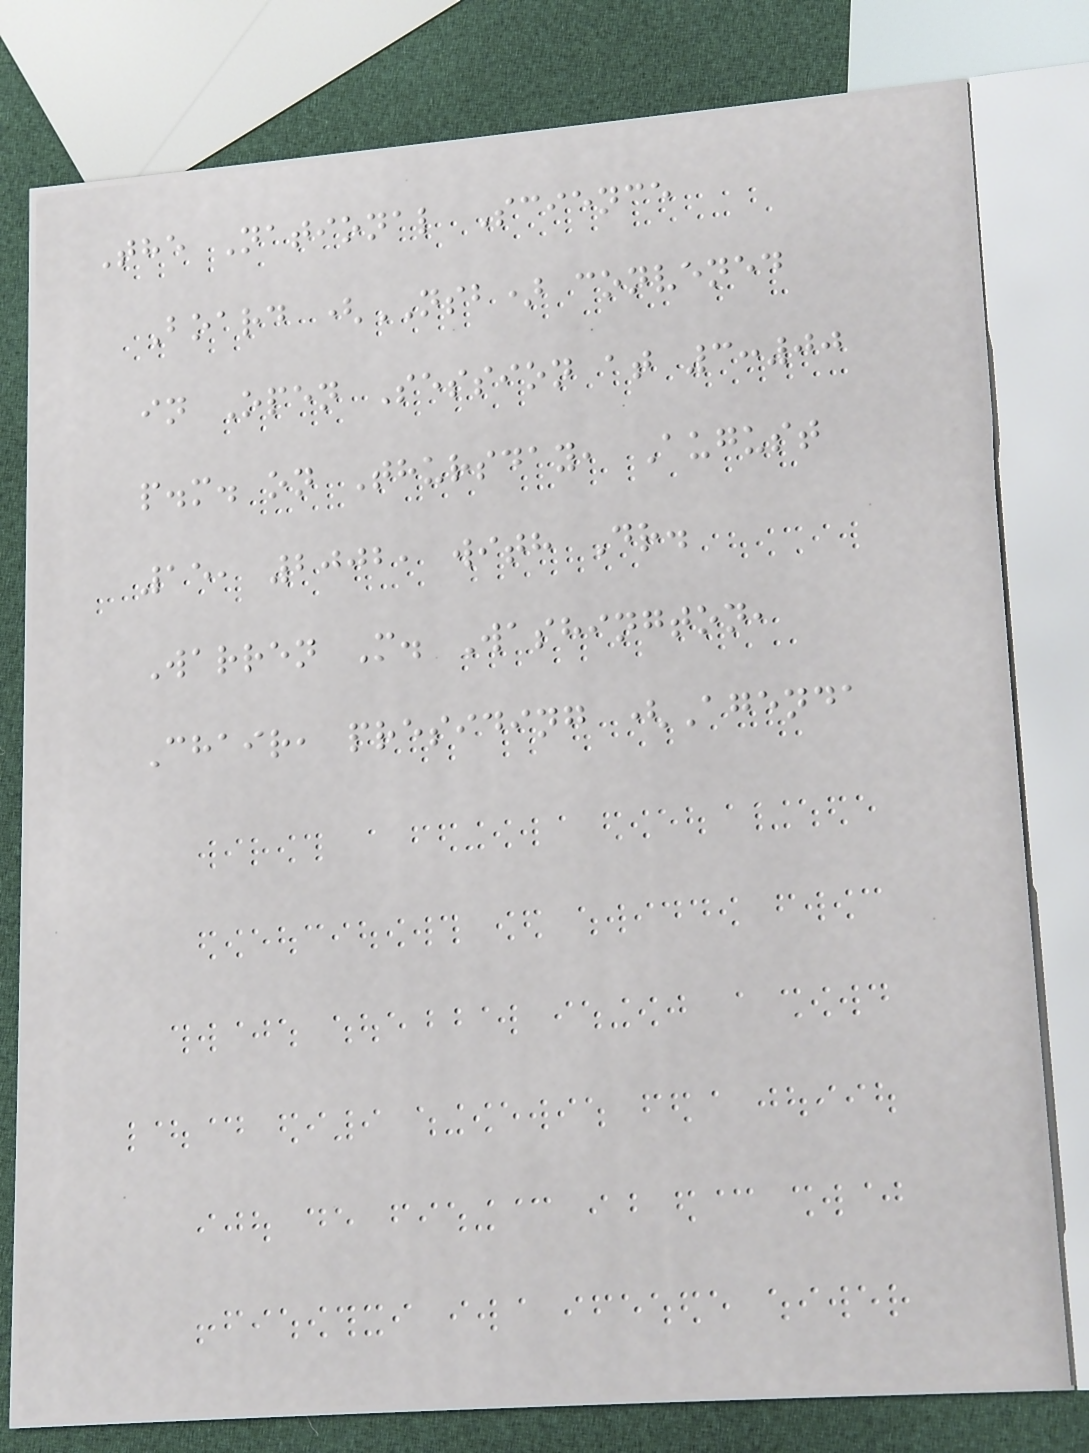The National Science
Board (NSB) convened
in Open Session at 3:00
p.m. on Thursday, August
15, 2002, with Dr.
Warren M. Washington,
Chair, presiding (Agenda
